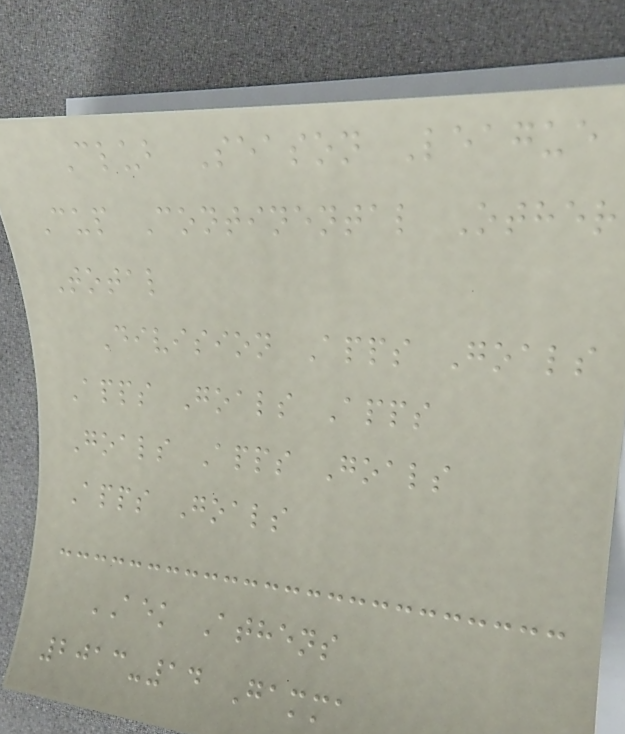Club Season League
Cup Continental Other
Total
Division Apps Goals
Apps Goals Apps
Goals Apps Goals
Apps Goals
AEK Athens
2013-14 Gamma
